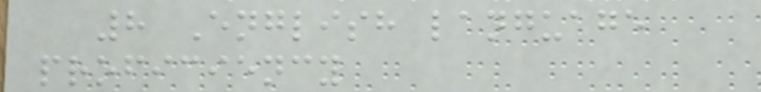8 English language
proficiency
